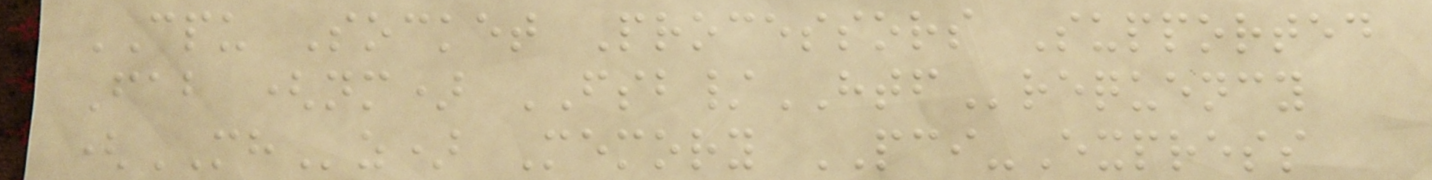CPU Socket Processors Supported
Fab (nm) FSB/HTFrequency
(MHz) Memory PCI-Express
